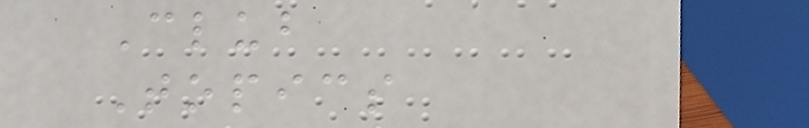Club
Topics
